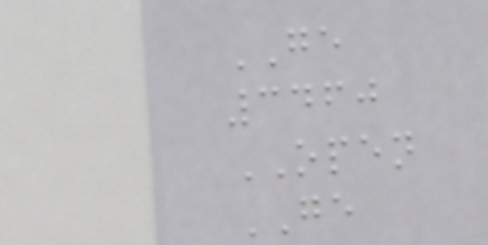GE
3460
OPEN
GE
